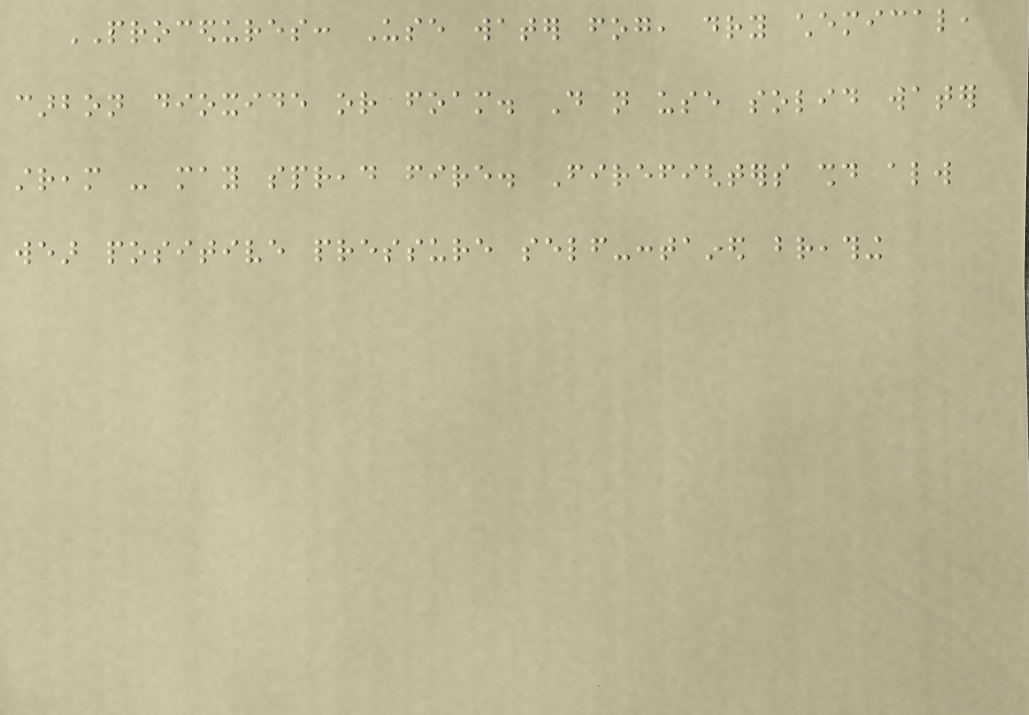PROCEDURES: Use water fog, dry chemical,
carbon dioxide or foam. Do not use solid water
stream - may spread fire. Firefighters should always
wear positive pressure self-contained breathing
